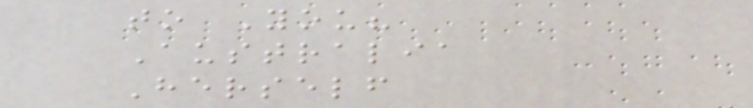to You?
Australia
Herself
